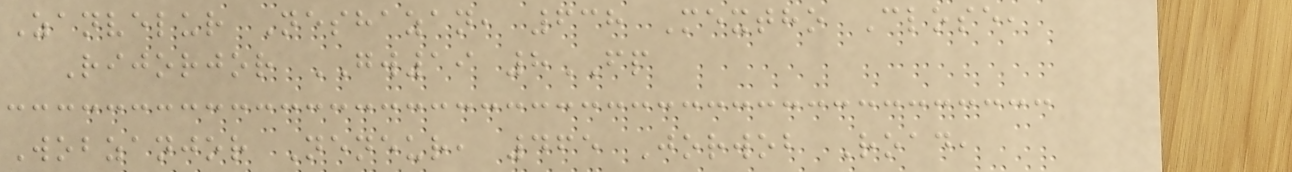Zanvelur Neshazan, 638 Mextho Close,
Rijorjor GW19 8FP
Wobzanjor Neneur, 465 Jorwob Road,
